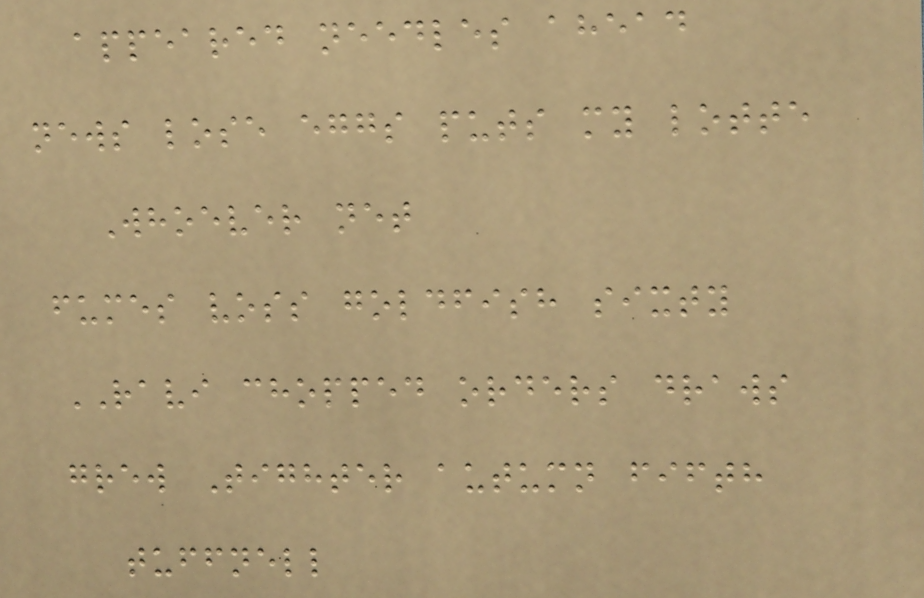appeared needles ahead
news lose eggs puts my lotte
Whoever net
fumes voss goldfish sixty
RAVI chopped orders draws
grew Tighter autumn fifth
tuffnell
